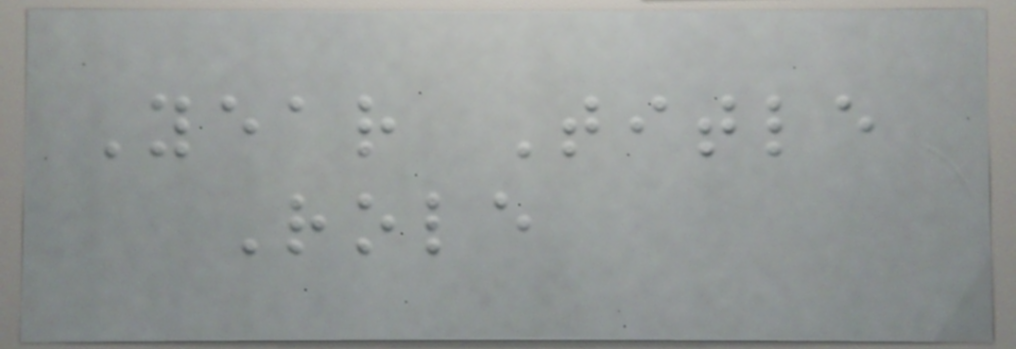Year Title
Role
